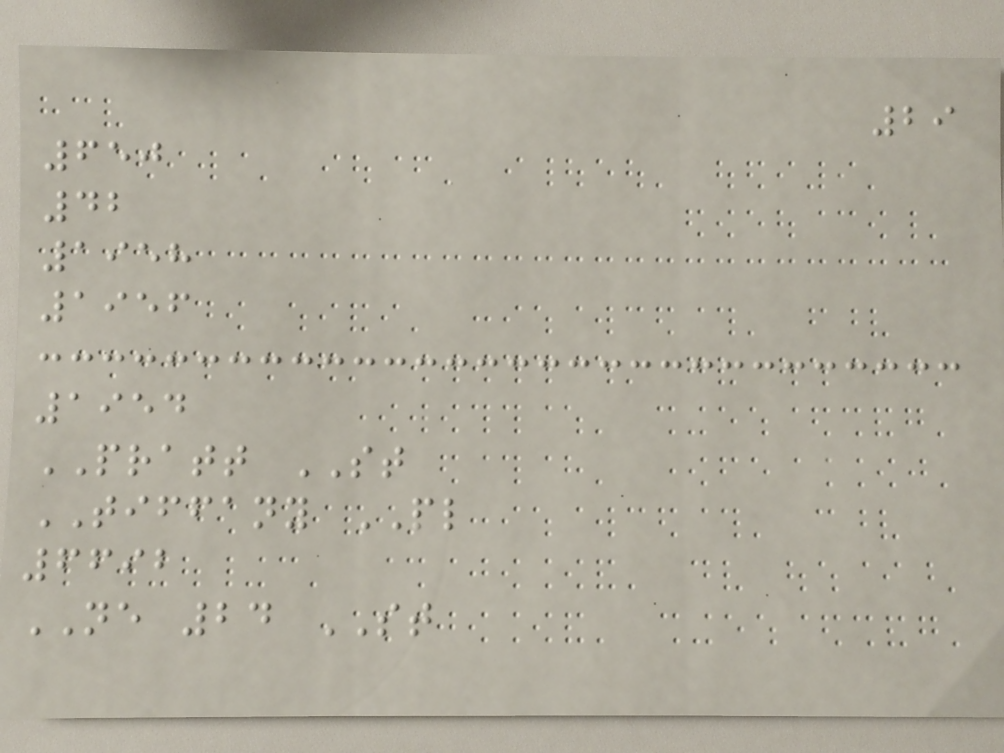29
650
42
1958
1956
1954
PRATT ST
TIFFANY PL
6692
NE 24 ST
